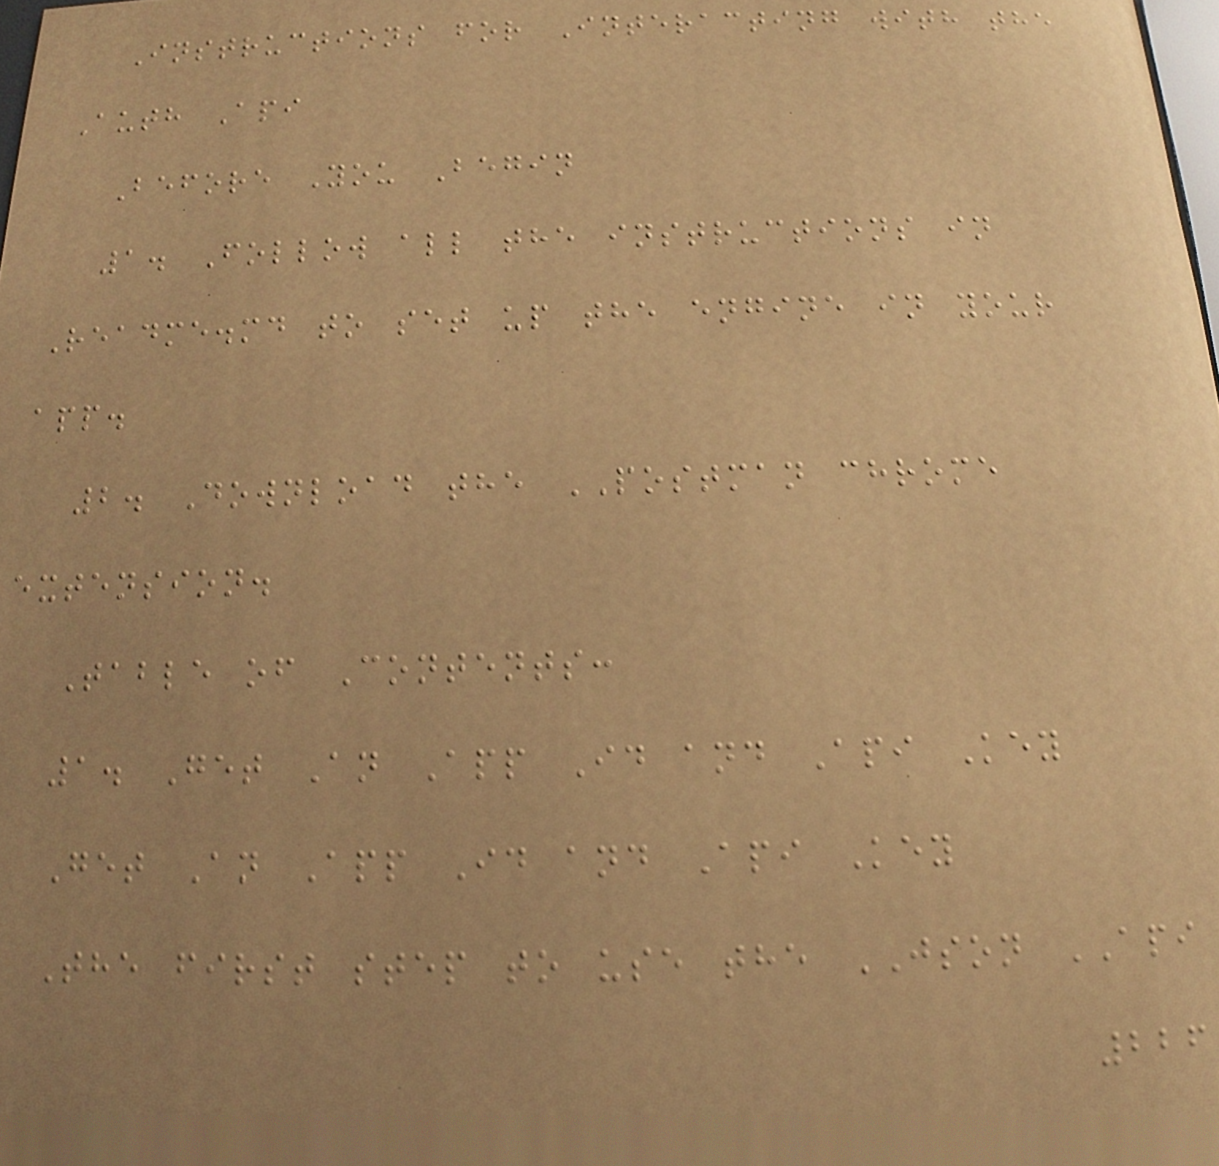Instructions for Interacting with the
Auth Api
Before You Begin
1. Follow all the instructions in
Readme.md to set up the engine in your
app.
2. Download the POSTMAN chrome
extension.
Table of Contents:
1. Get An App Id and Api Key
Get An App Id and Api Key
The first step to use the JSON API
226
